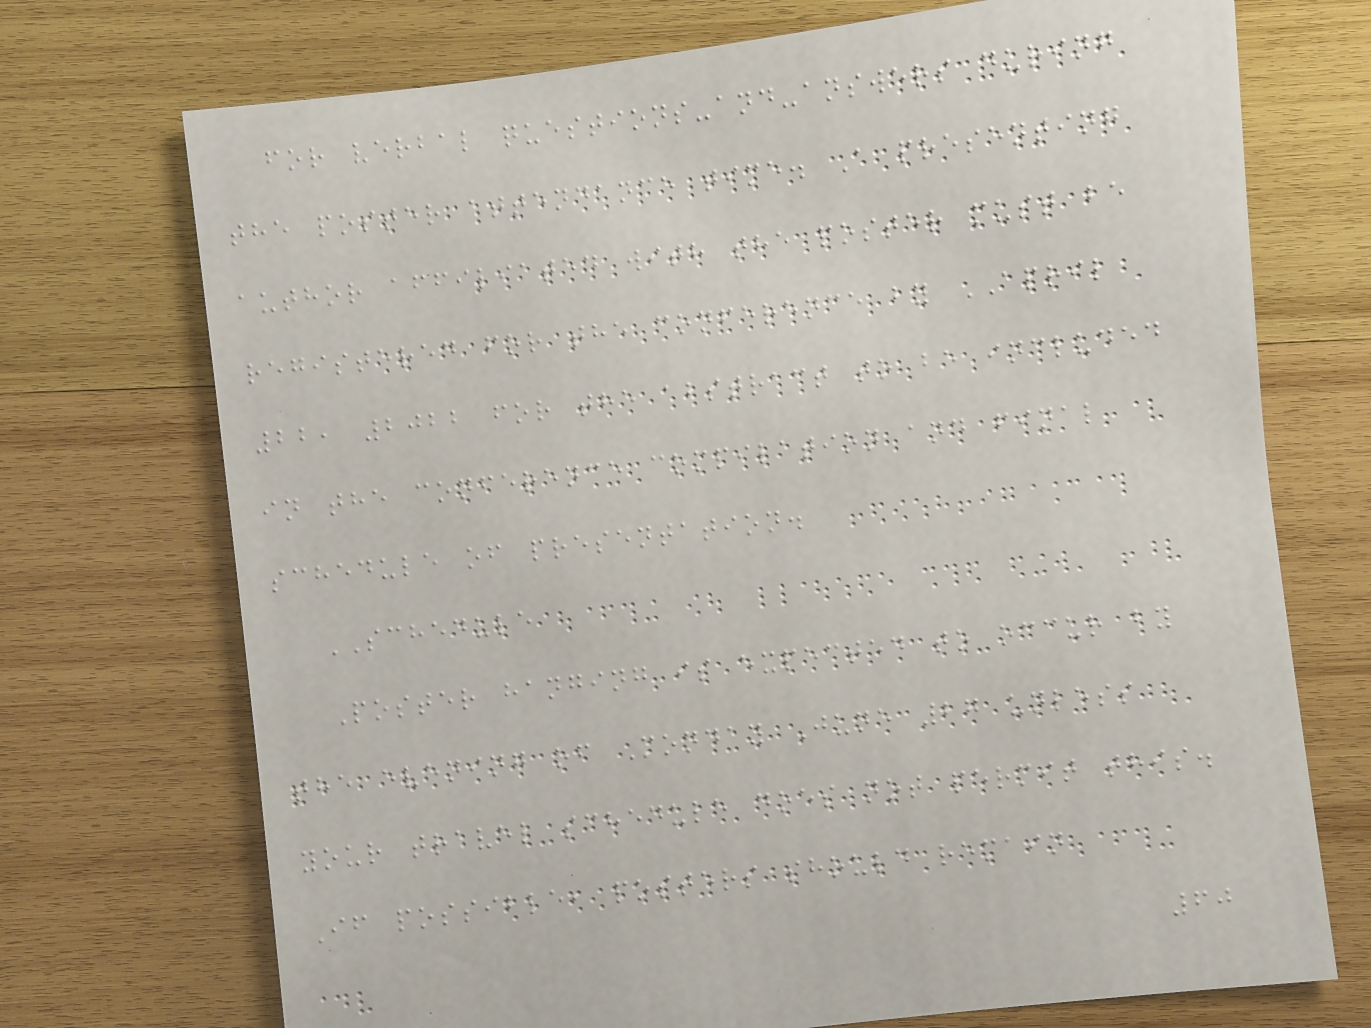for verbal questions-and-answers during
the poster attendance time. A presenting
author affiliated with the poster must be
registered for the conference by APRIL
22, 2022 for the abstract to be included
in the conference compilation and final
schedule of presentation.
SCHEDULE
Poster hanging is expected to occur by
the evening of Monday June 27 unless
your travel schedule does not permit this.
If possible, posters should remain
60
